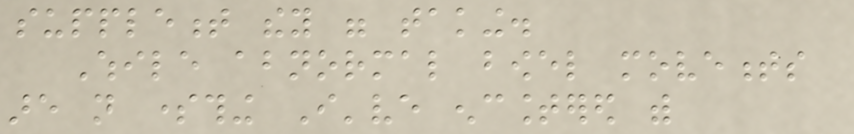supplement they were taking.
While abnormal bowel movements
are not something I've encountered with
